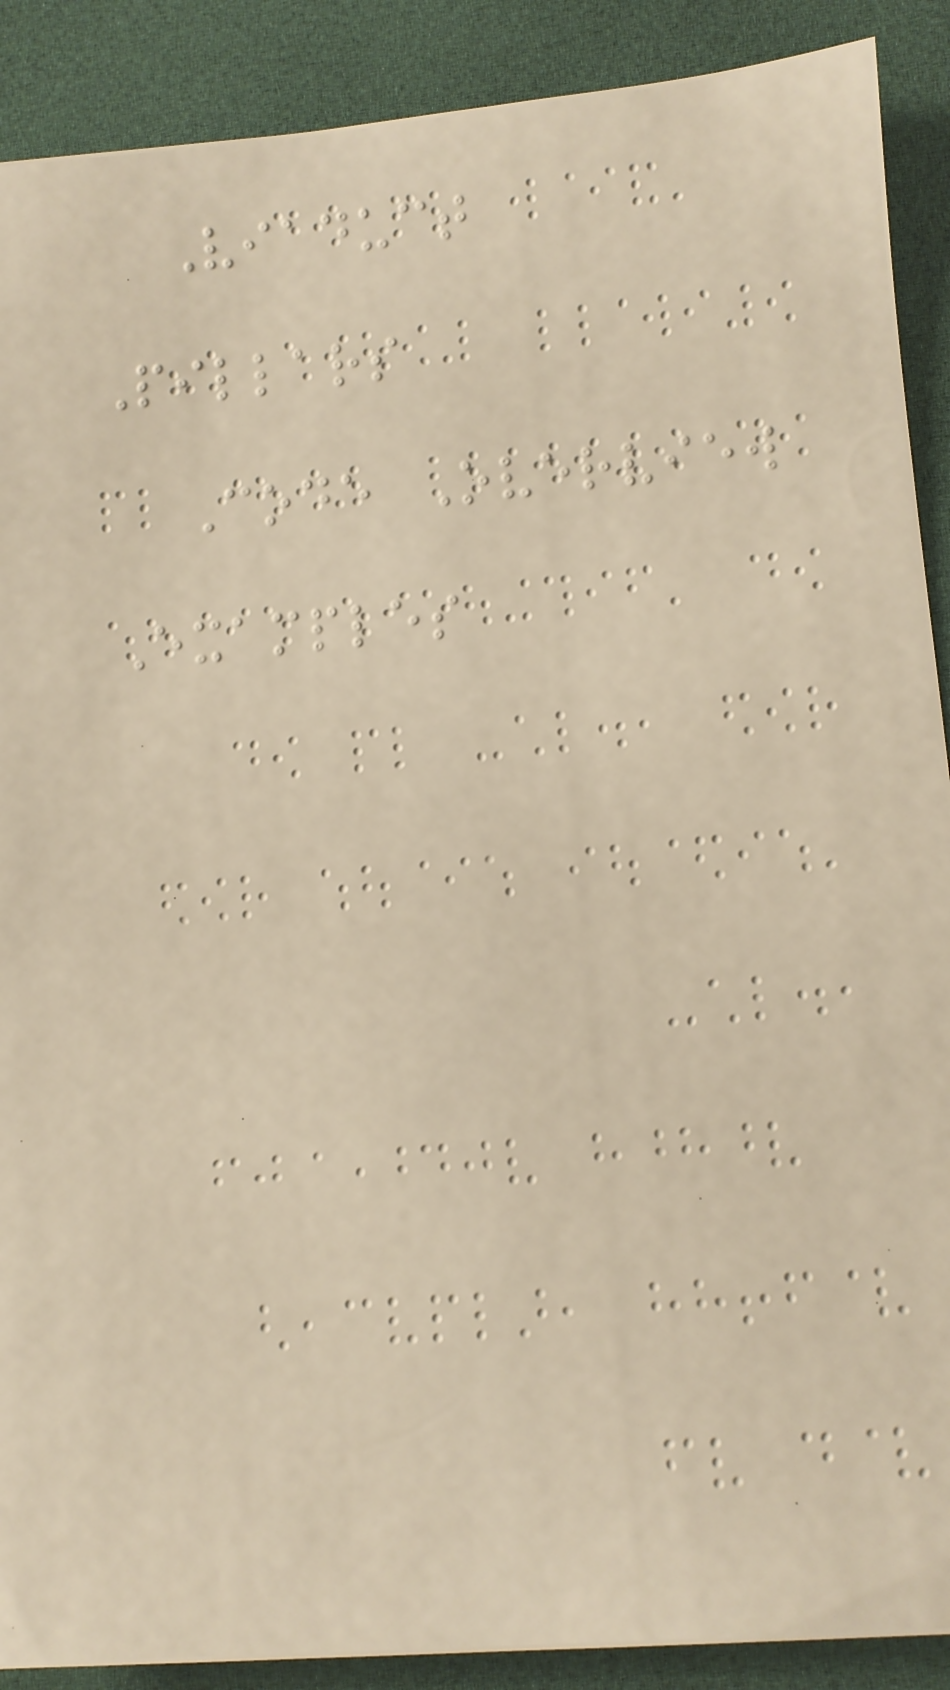Viaduct
Pillars
Code Overview
Examples
